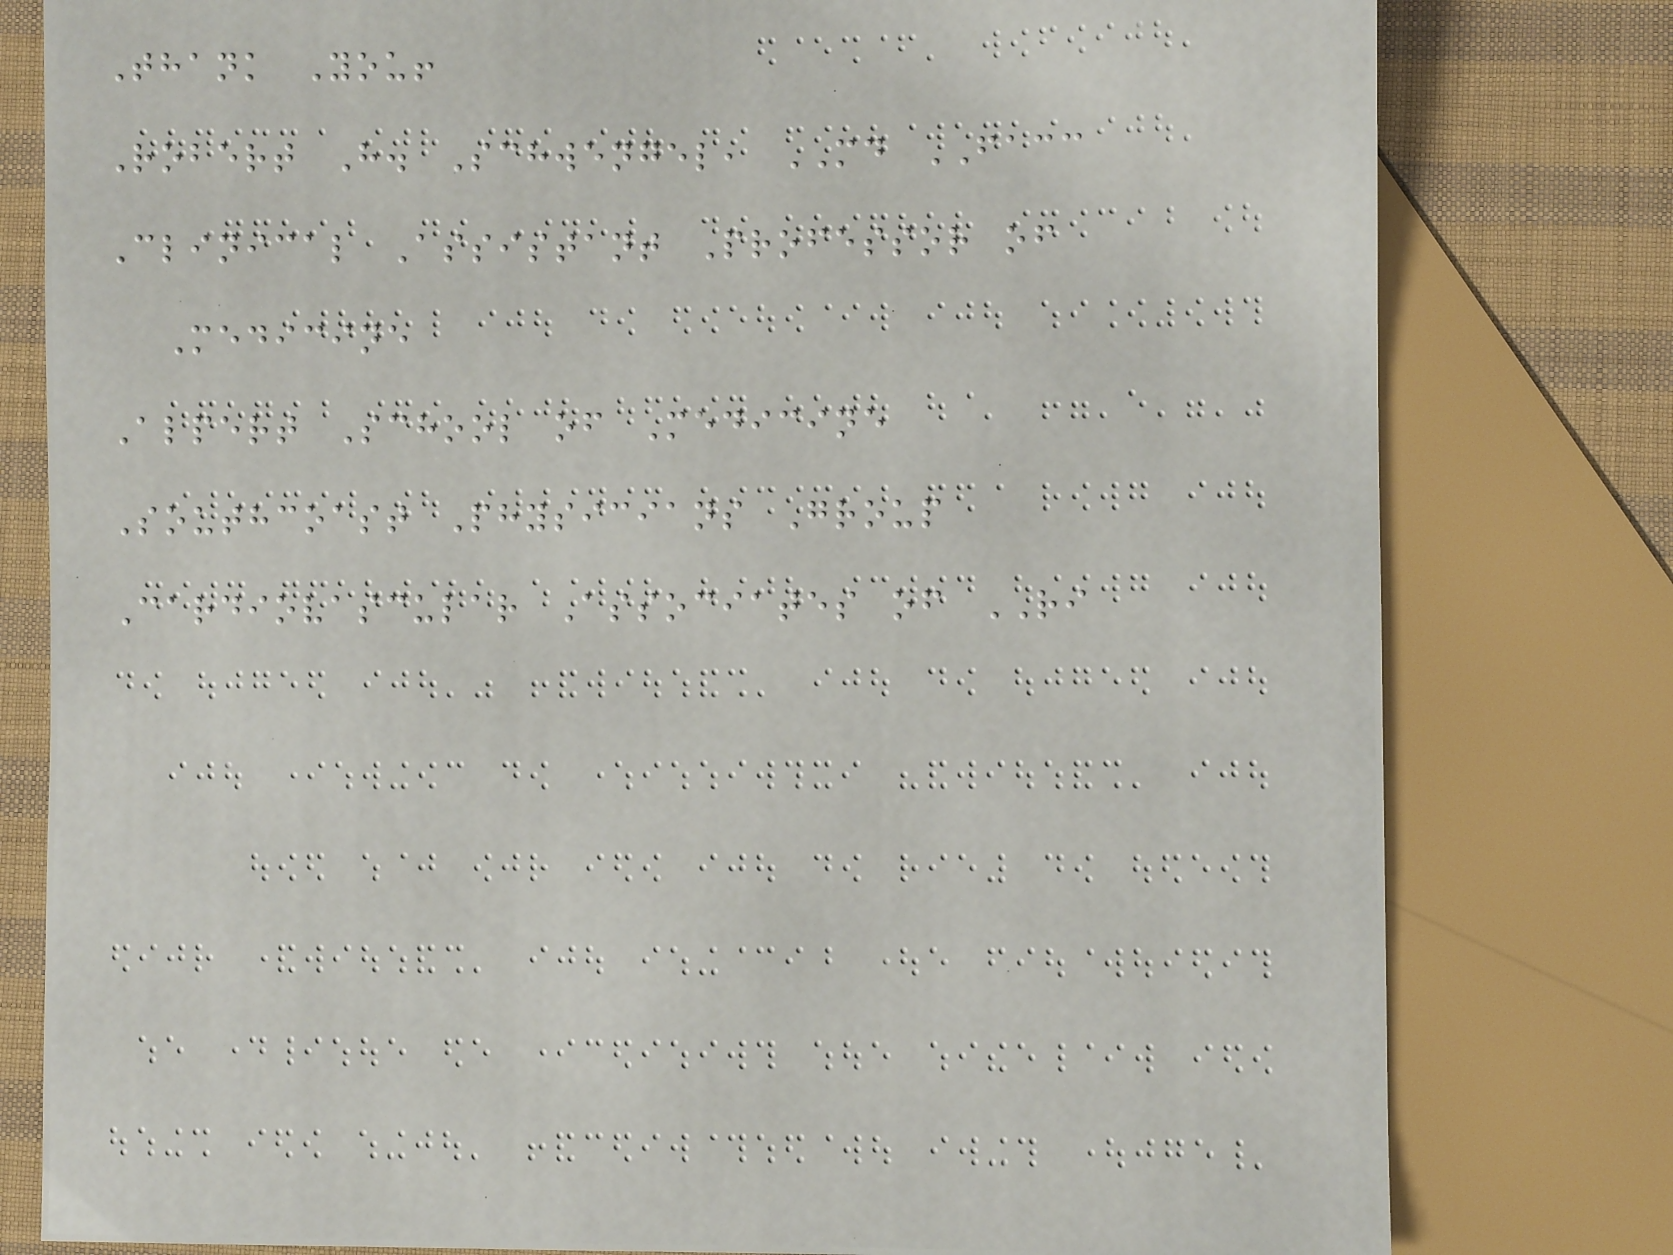Thank You!
Robert H. Schwengel, MD FACC
Clinical Assistant Professor of
Medicine
Alpert School of Medicine
Southcoast Physicians Group
Cardiovascular Associates of RI
